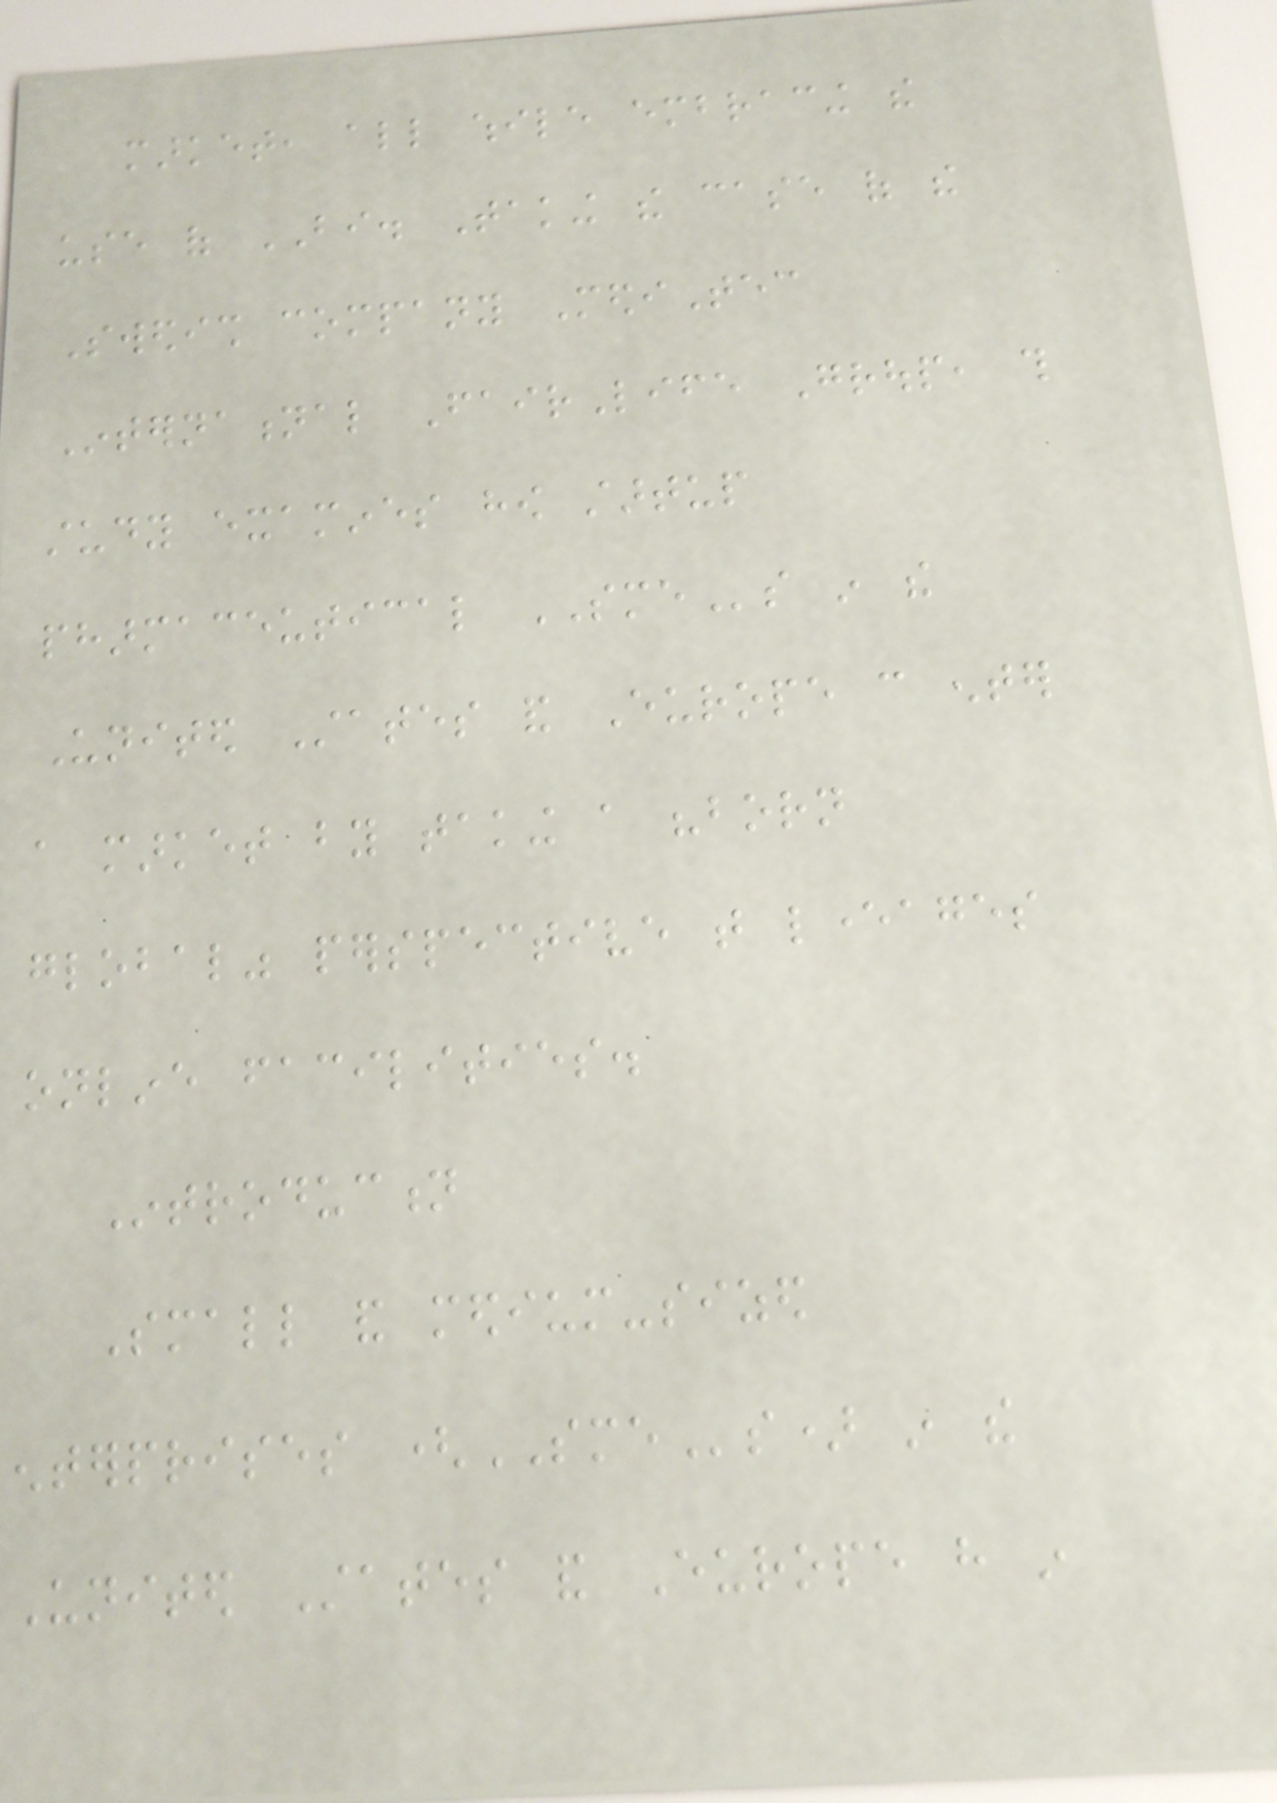market, all while embracing the
use of BI. Taking the case of the
Swedish company MediTec
International FairLife Group, this
study examines how startup
pharmaceutical SMEs in the
United States and Europe can enter
a market by taking a "born
global" perspective that leverages
online facilities.
Introduction
Small and medium-sized
enterprises (SMEs) in the
United States and Europe have in
